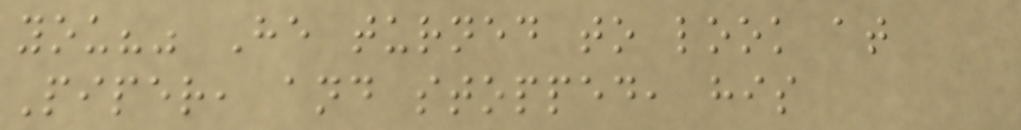you?" He turned to look at
Piper, and stopped, his
